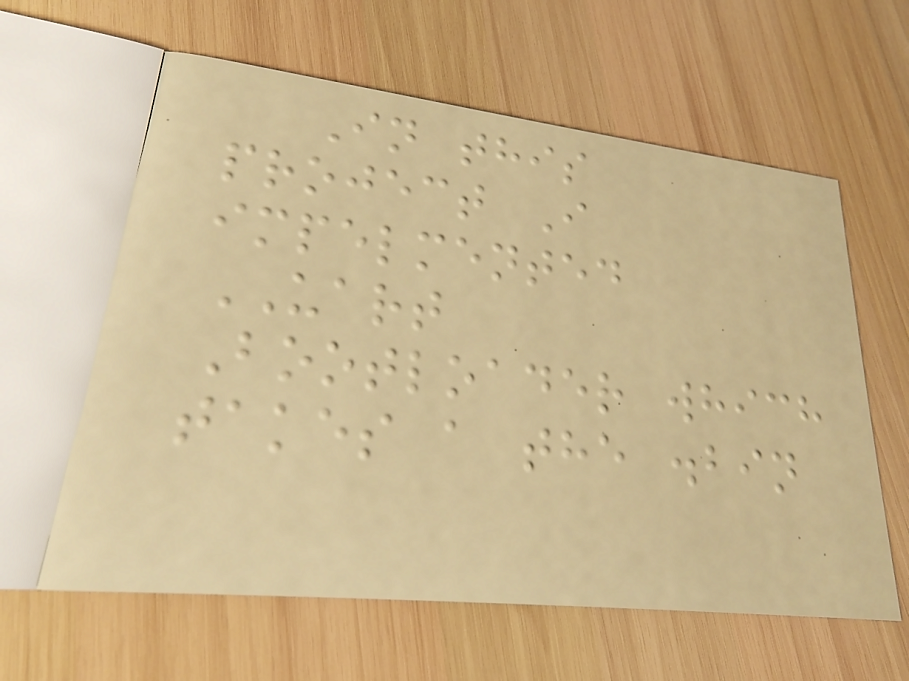In this
project I
impelmented
UART
Bootloader which
takes a the .bin
